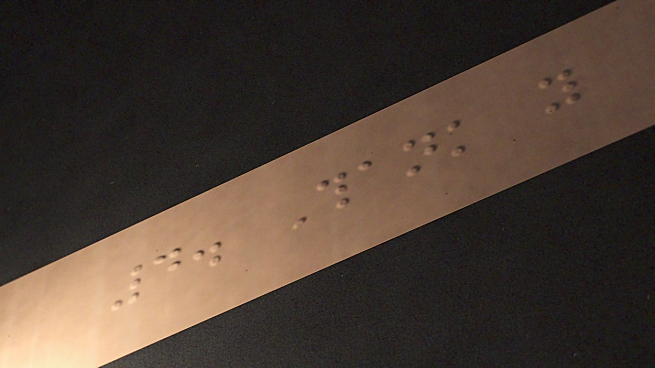4. Thank you
